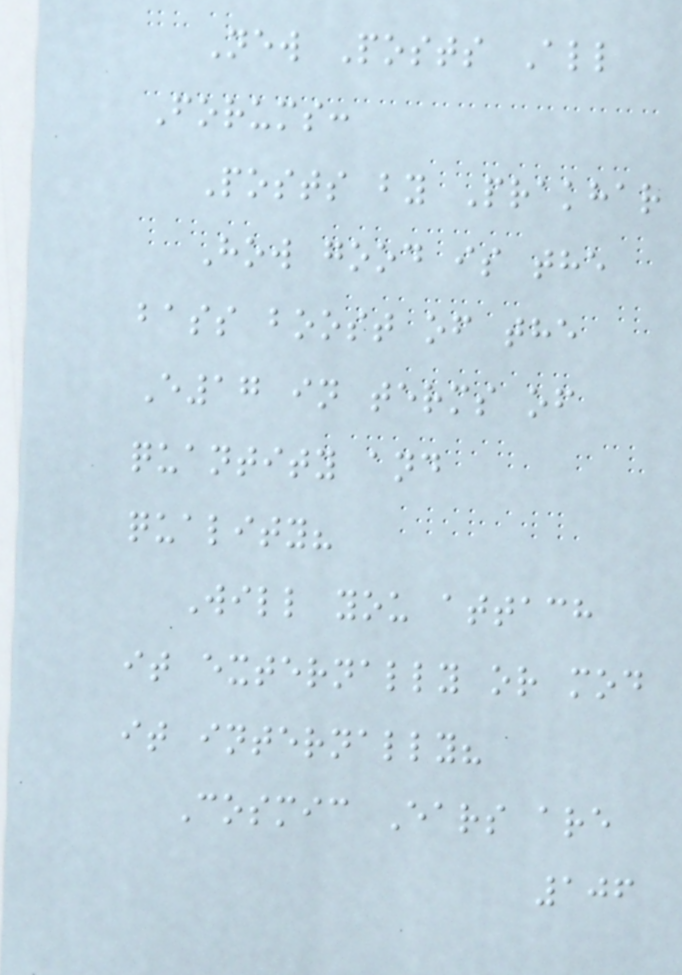New Posts All
Forums:
Posts by Prakhar
How good is the
bass boost of the
E17 in terms of
quantity and
quality?
Will you attach
it externally or mod
it internally?
Cosmic Ears are
106
